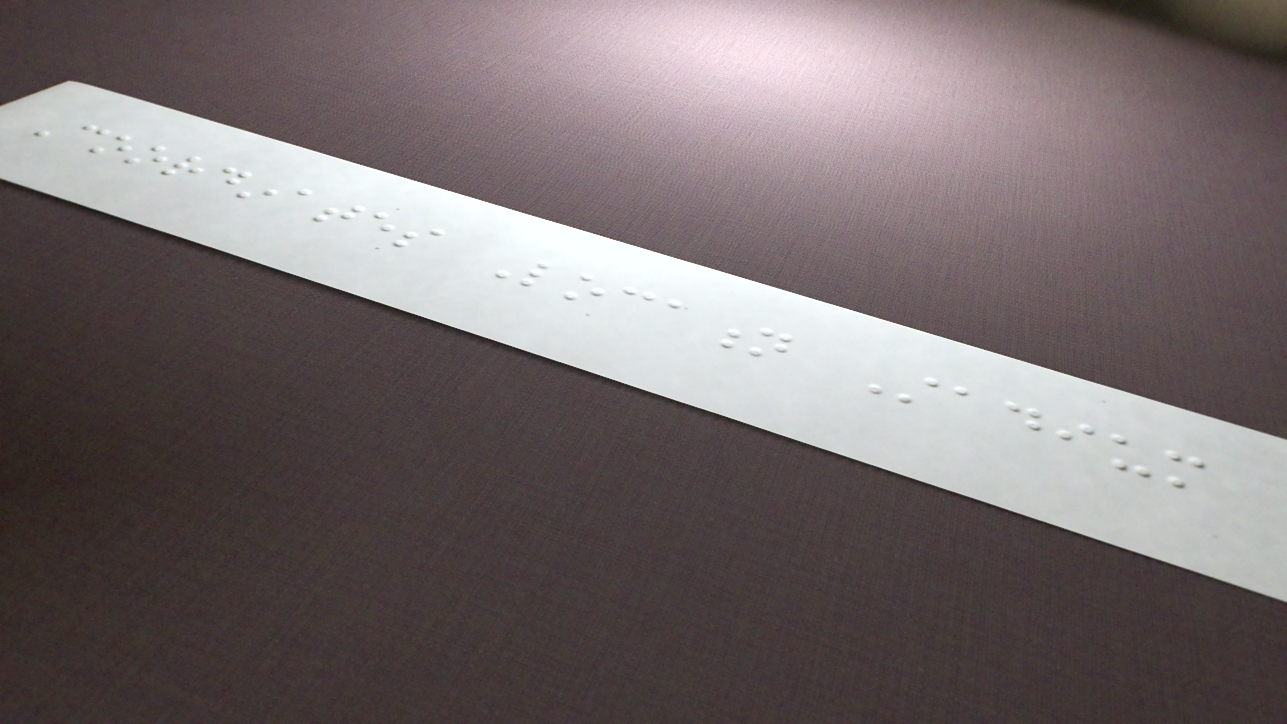Coordinates Location Stadium
